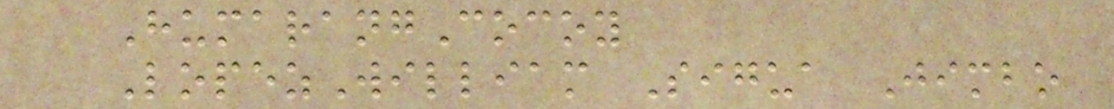HumarangCocoy
LopezWilliam Sigua Jimbo
